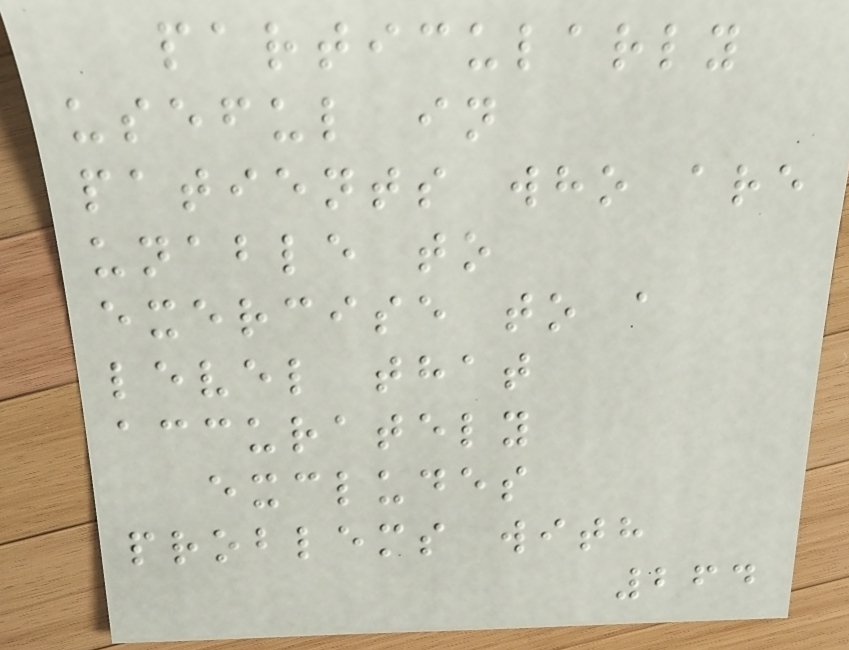particularly
useful in
patients who are
unable to
exercise to a
level that
accurately
excludes
problems with
264
